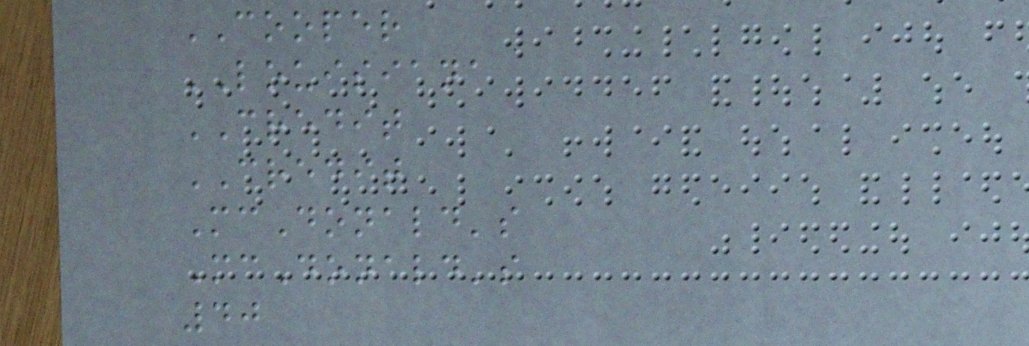COOPER
LOUISIANA
CREDIT
CREDIT
McDonald's
McDonald's
40
